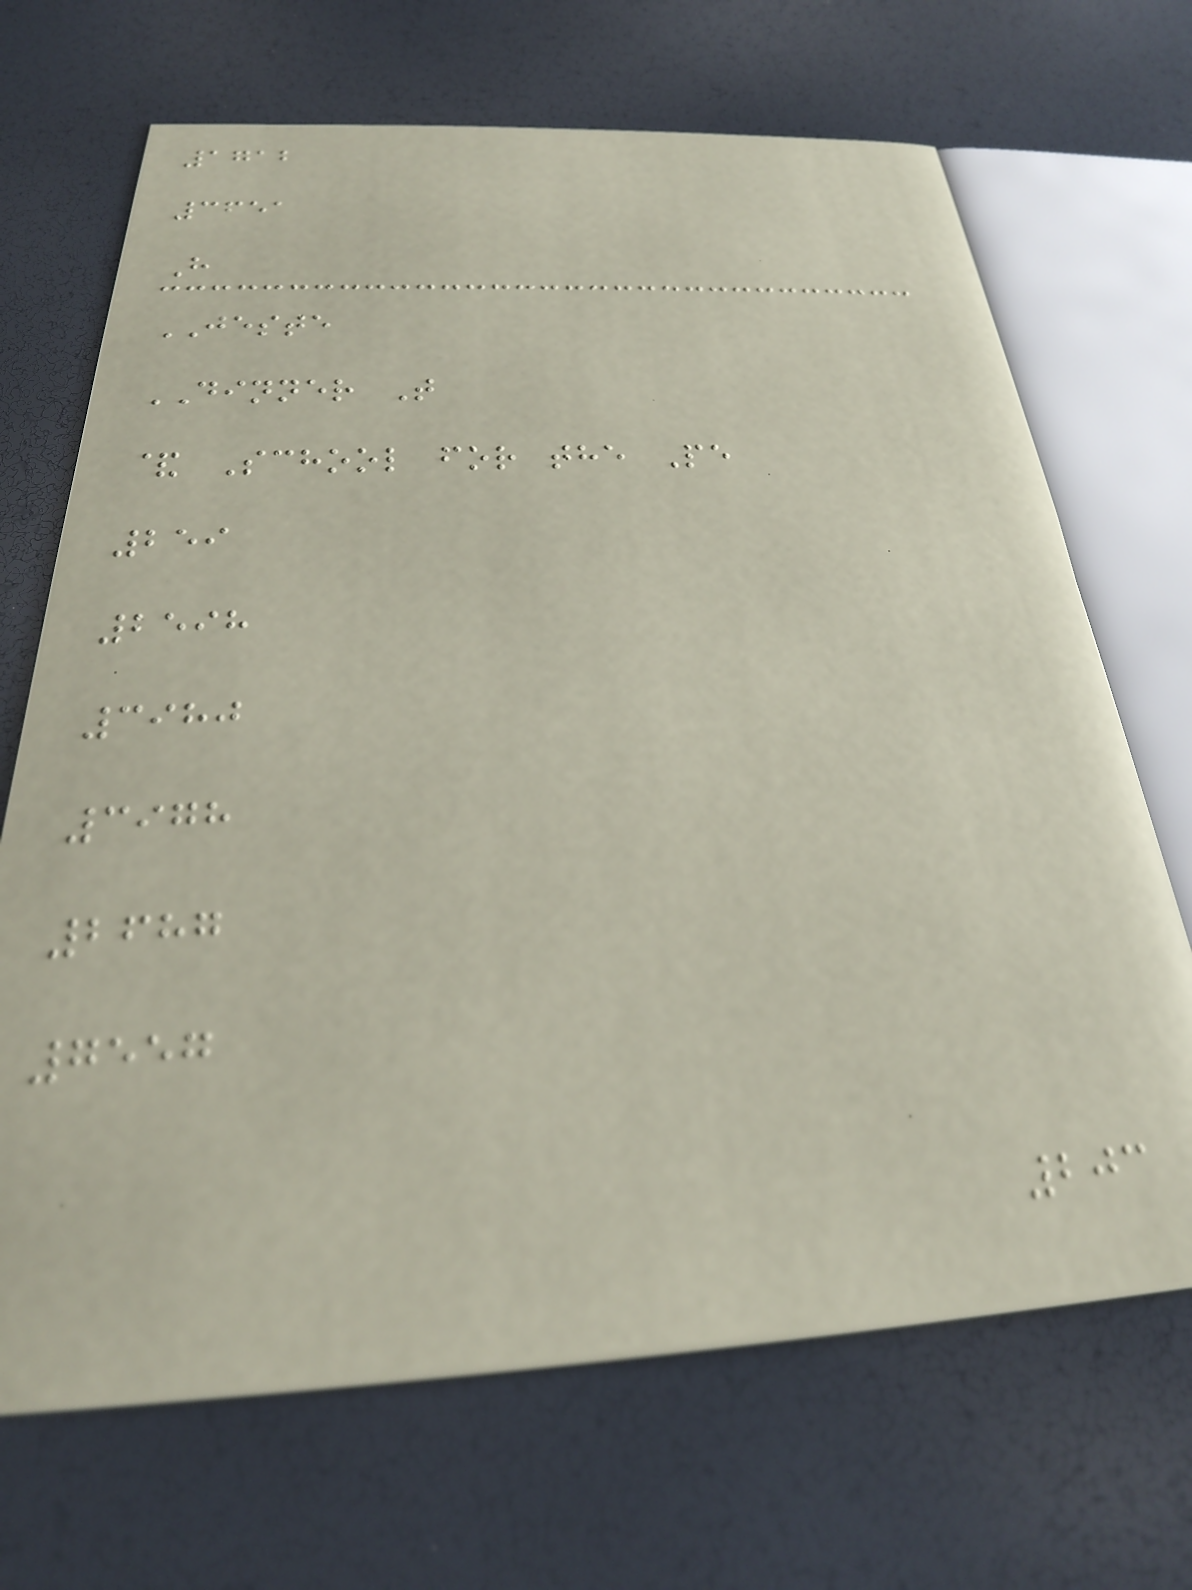1712
3651
H
JESTE
DINNER T
& School for the Pe
259
2598
3980
3978
2687
7557
203
